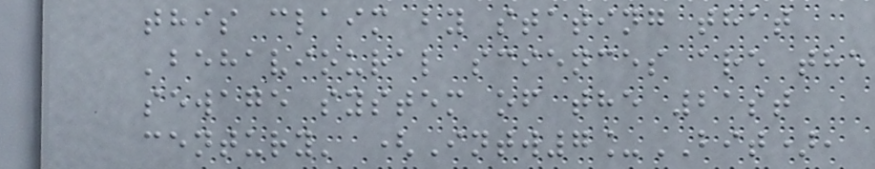this claim by stating that
'behavioural sciences are the
sewage system of the 21st
century' (Intw7_BIT),
